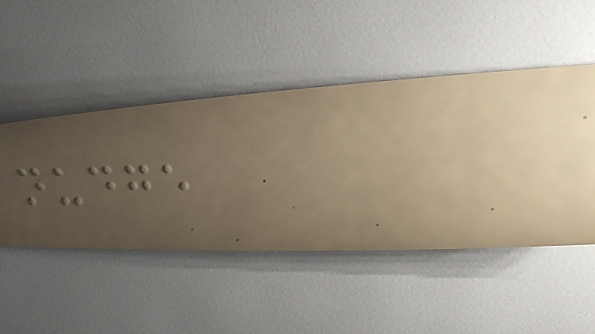nudge
